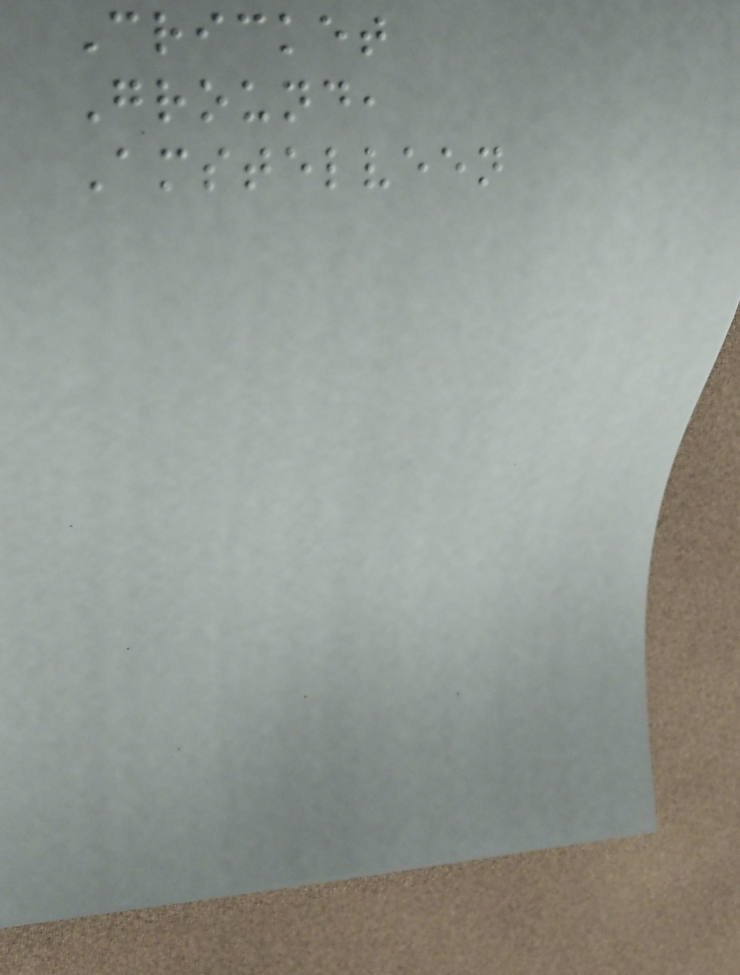Cricket
Ground,
Amstelveen
